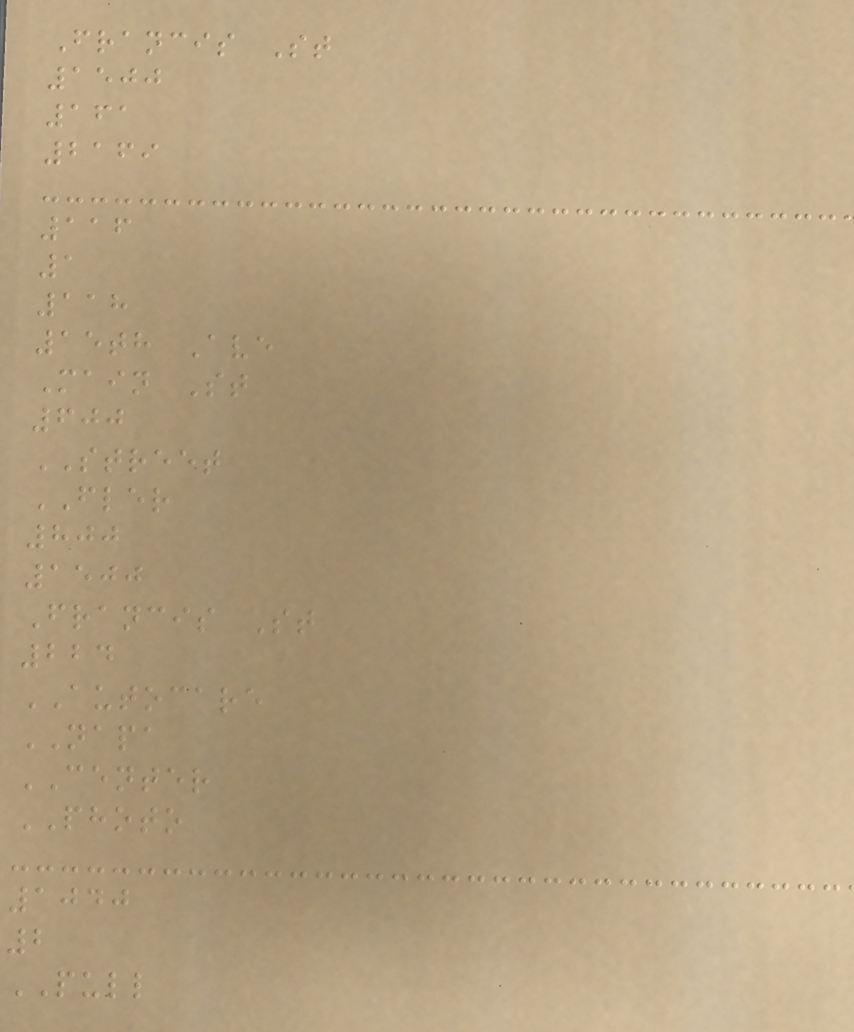Francis St
1500
161
2169
116
1
118
15th Ave
Main St
600
STREET
FLER
800
1500
Francis St
224
AUTOCARE
NAPA
CENTER
PHOTO
1040
2
PULL
